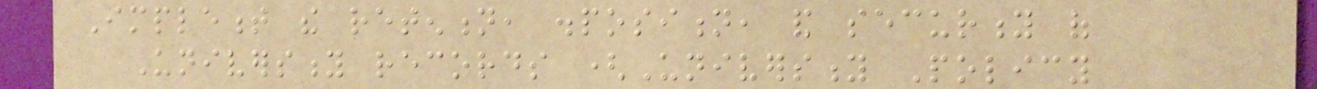Implement the retention, disposition, and security of
University records (University Policy
